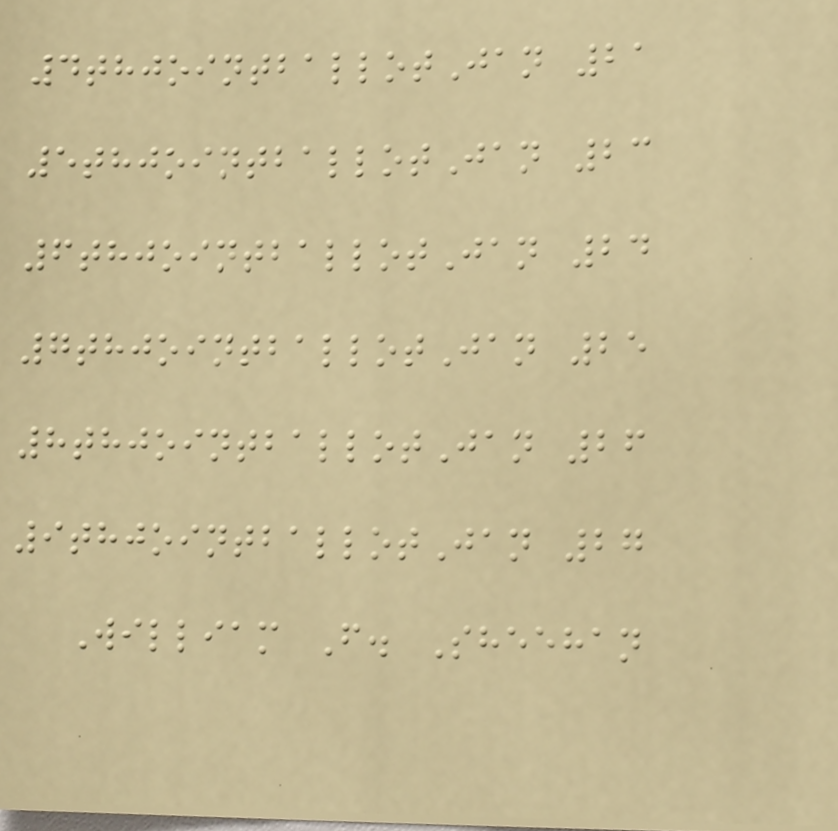4thjointballotJan 21
5thjointballotJan 23
6thjointballotJan 24
7thjointballotJan 25
8thjointballotJan 26
9thjointballotJan 27
William F. Sheehan
